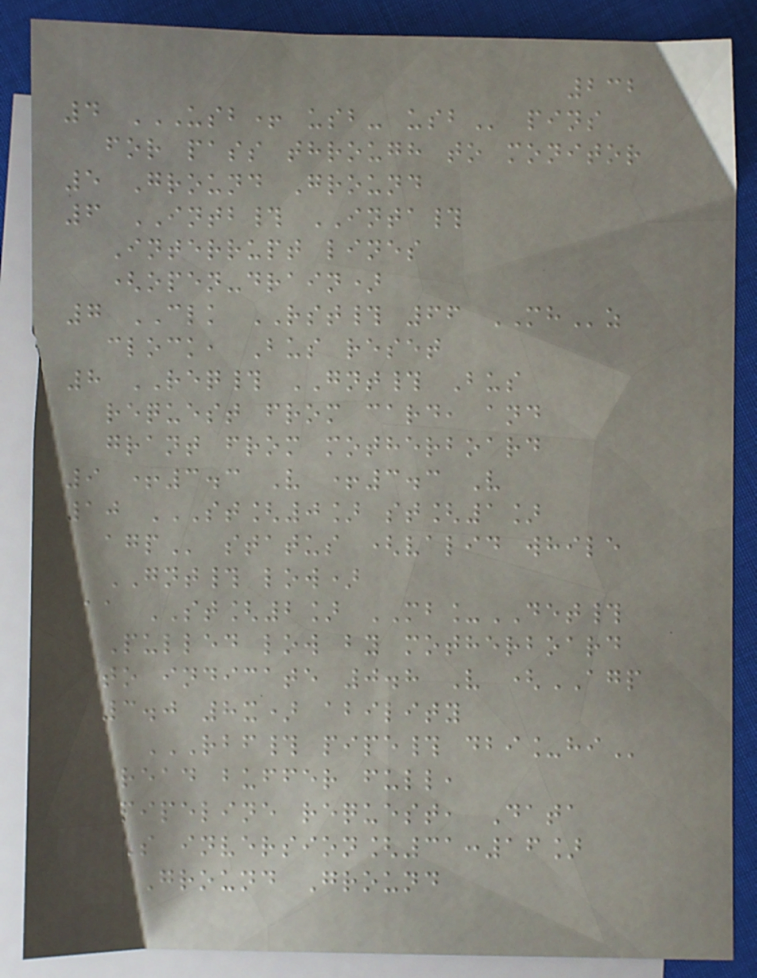232
4 USB+ USB- USB pins
for pass through to monitor
5 Ground Ground
6 INTB# INTA#
Interrupt lines
(open-drain)
7 CLK RST# 66 MHz
clock, Bus reset
8 REQ# GNT# Bus
request from card, and
grant from motherboard
9 +3.3 V +3.3 V
10 ST[0] ST[1]
AGP status (valid while
GNT# low)
11 ST[2] MB_DET#
Pulled low by motherboard
to indicate 0.8 V (AGP
3.0 8x) ability
12 RBF# PIPE# DBI_HI
Read buffer full,
Pipeline request, Data
bus inversion[31:16]
13 Ground Ground
